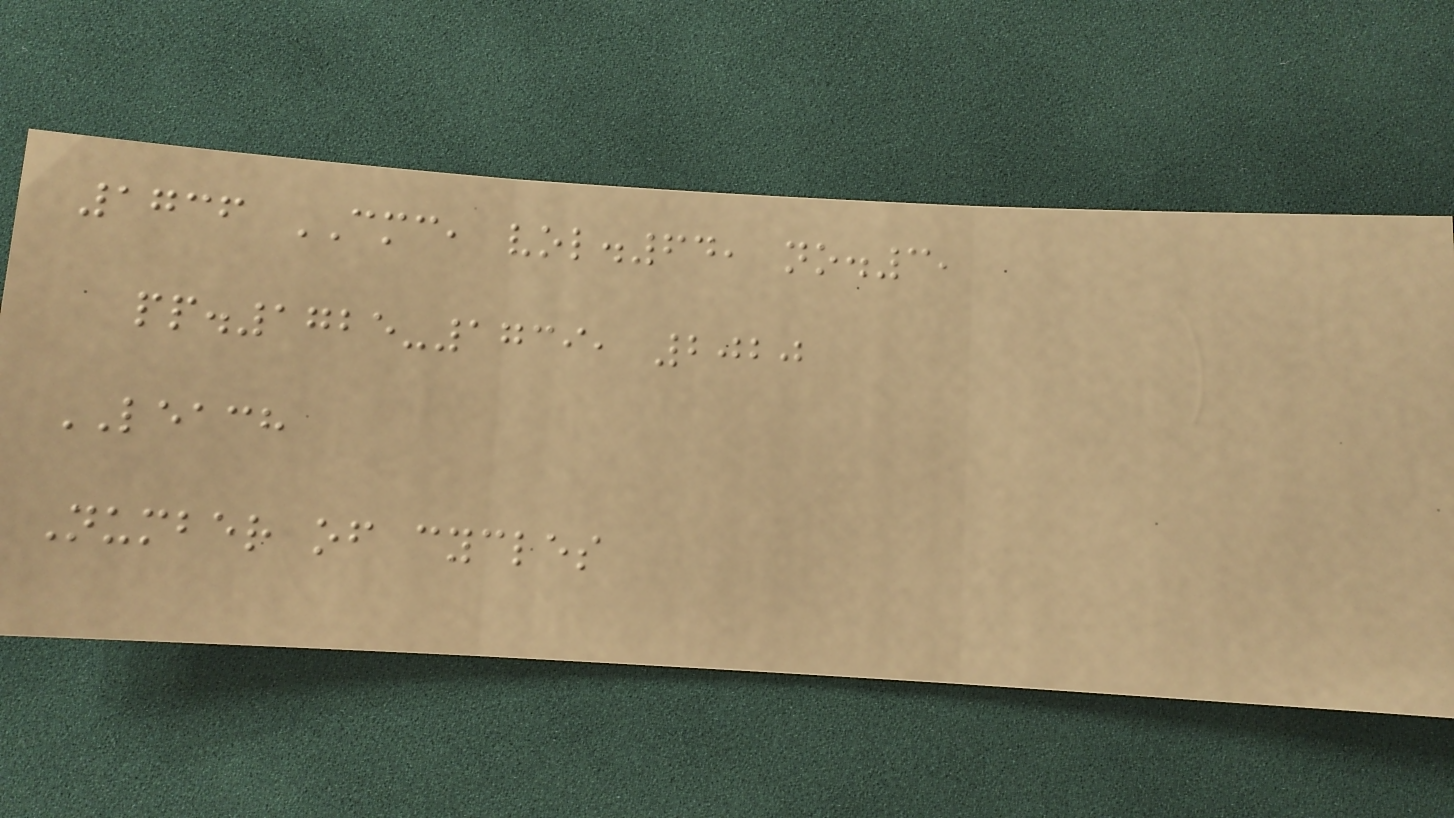1736 CMC, vol.64, no.3,
pp.1725-1739, 2020
LEACH
Number of cycles
